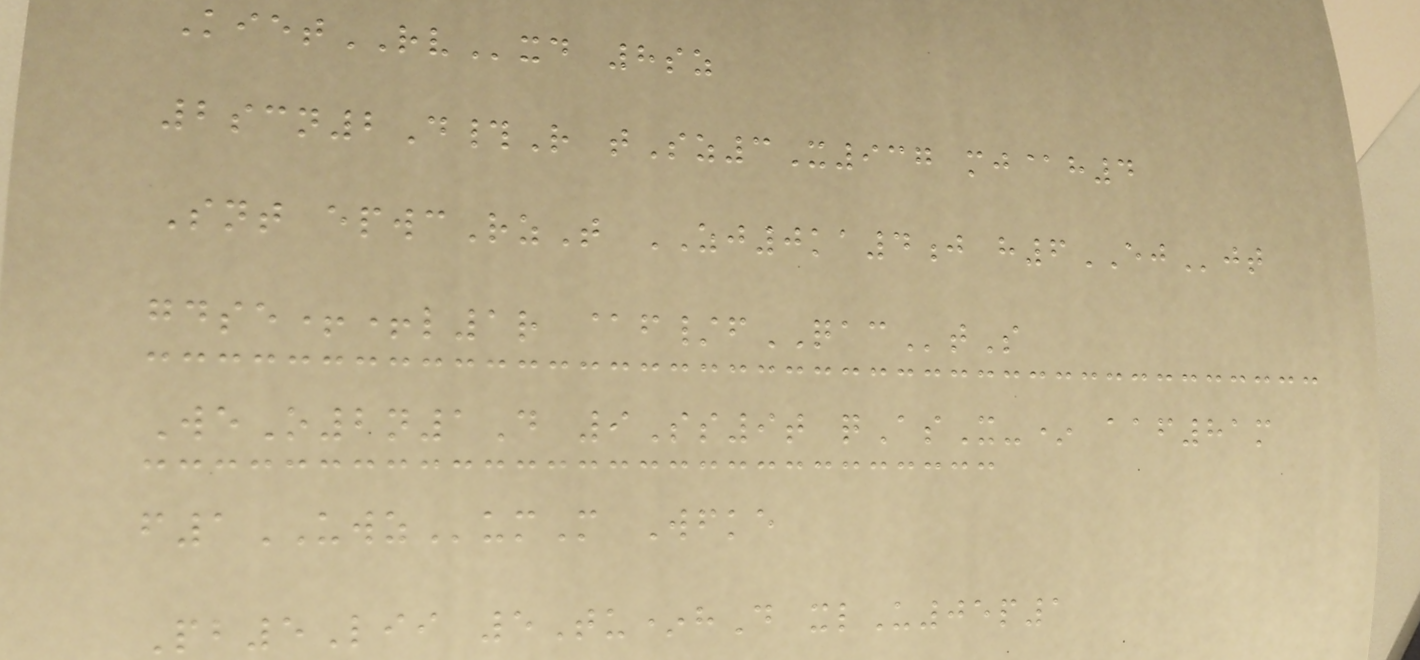KietRVxd 8sz
2scn2D#R tSz3X937 mj@h4
Snt epwcRzT ZJ0ka4j h6EJjt
gdse++l1r @f/fQACtS
WeO2n1D 9Ss9t qAsX-* aaf81m
f1UWZumM Wfke
Pb5Lii 5Tu*hD xlU05p1
